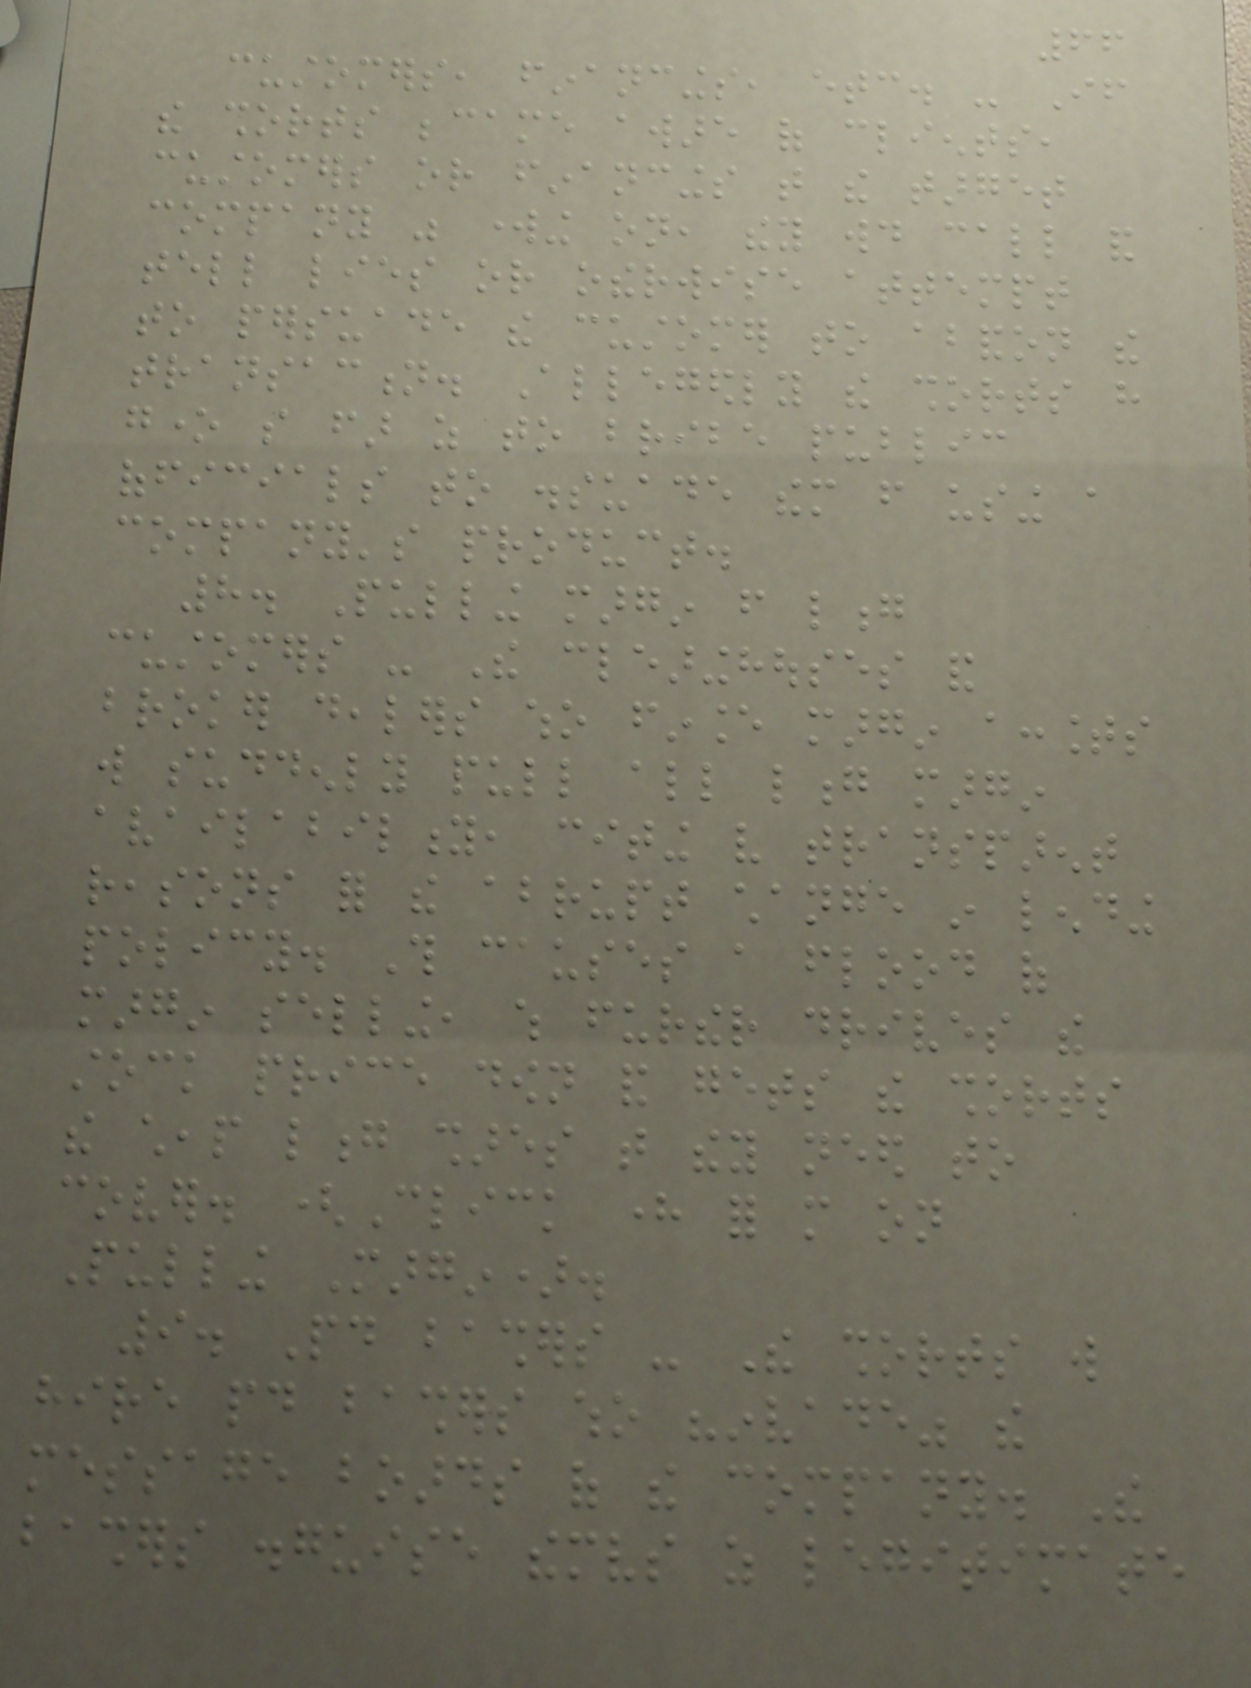66
customers, financings, etc. - If
the shorts became aware of clients,
customers or financings that the target
company was working on, they would call and
tell lies or otherwise attempt
to persuade the customer to abandon the
transaction. Allegedly the shorts have
gone so far as to bribe public
officials to dissuade them from using a
company's product.
8. Pulling margin from long
customers - The clearinghouses and
broker dealers who finance margin accounts
will suddenly pull all long margin
availability, citing very transparent
reasons for the abrupt change in lending
policy. This causes a flood of
margin selling, which further drives the
stock price down and gets the shorts
the cheap long shares that they need to
cover. (Click here for more on
Pulling Margin).
9. Paid bashers - The shorts will
hire paid bashers who "invade" the
message boards of the company. The
bashers disguise themselves as legitimate
